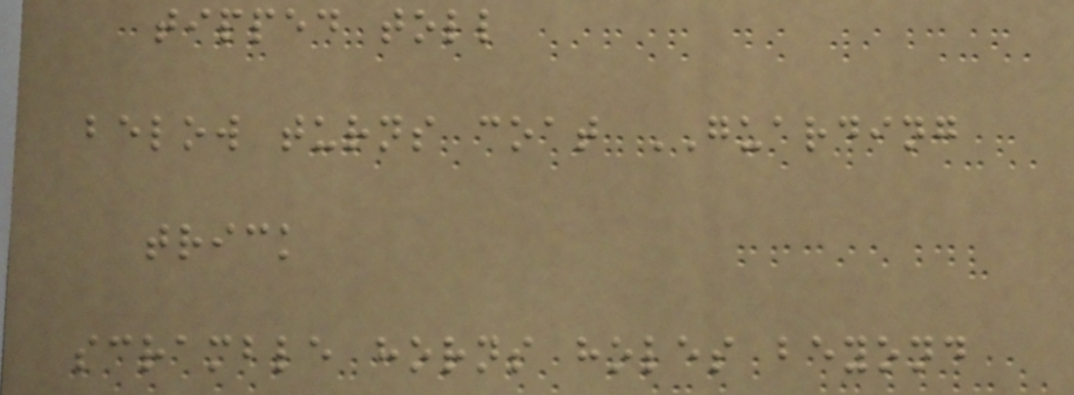tipped toll
below turns coat GUARDING
trick
scramble horns holes beyond
